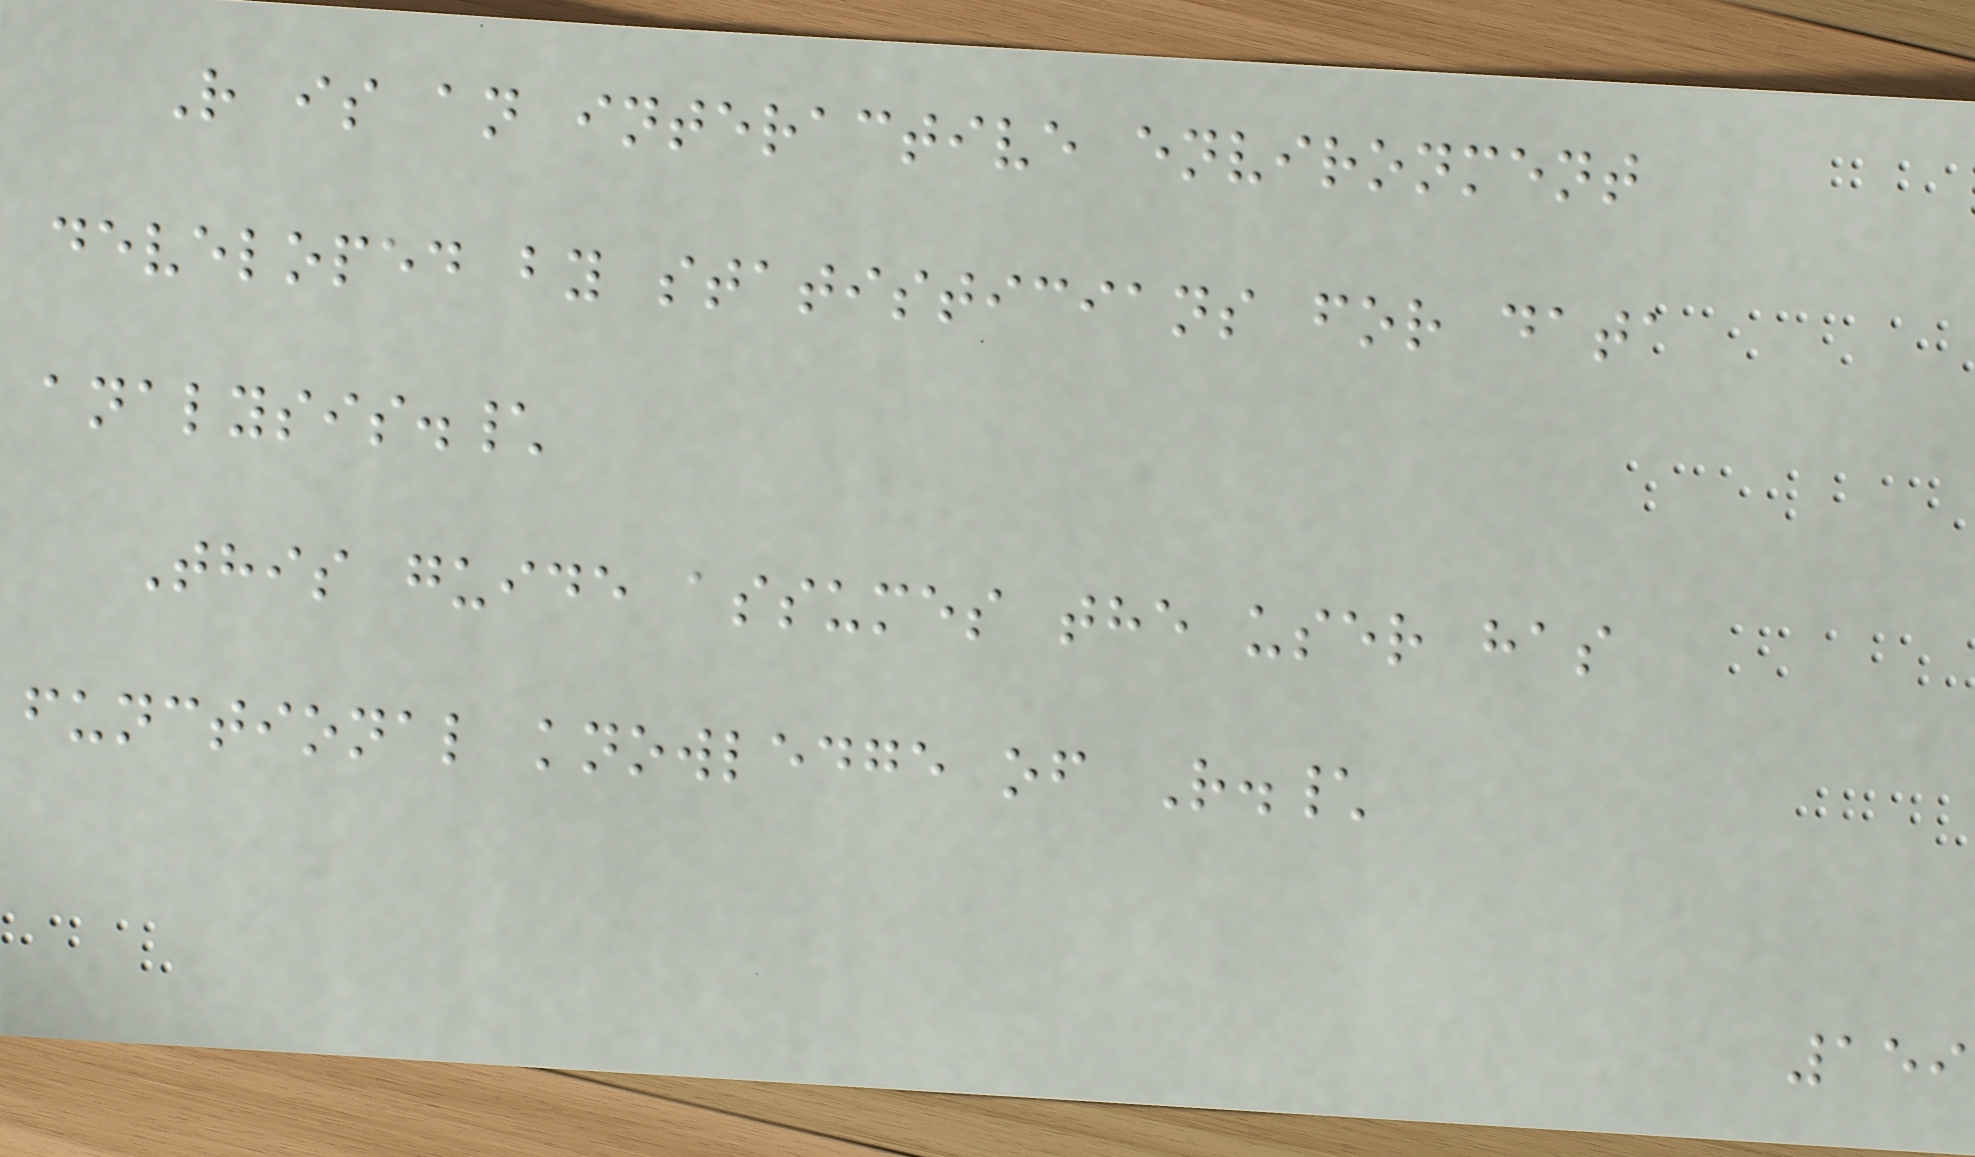R is an interactive environment
developed by statisticians for data
analysis.\
This guide assumes the user has
functional knowledge of R.\
159
